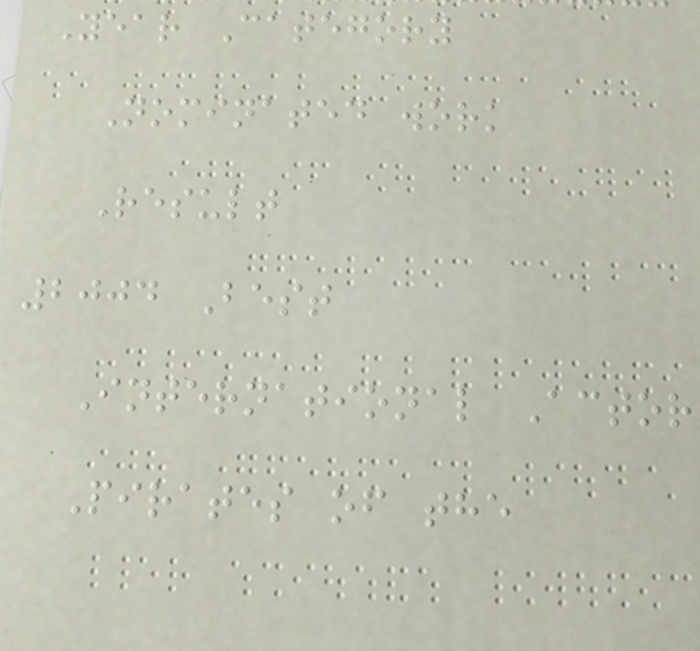Year Category
Nominated work
Result
2004 Best
International Actor
Pirates of the
